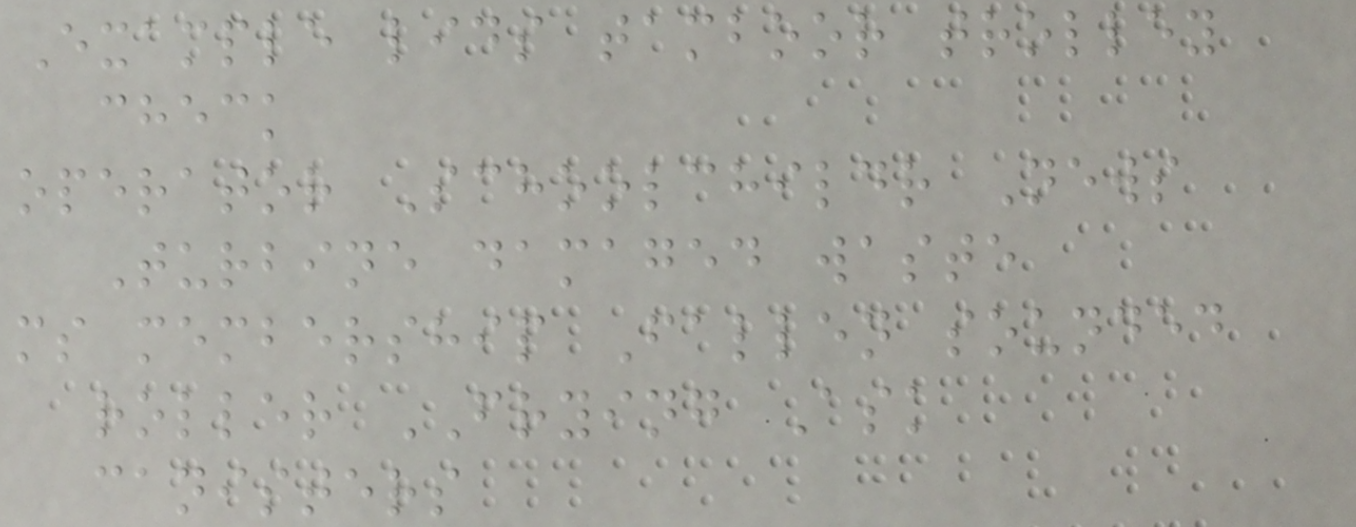Example lids tamboor trolley
check
operator Schoolchildr News
Turbine damaged waste
ms membership Fallen sounded
roller FRYING Ask
canisters
